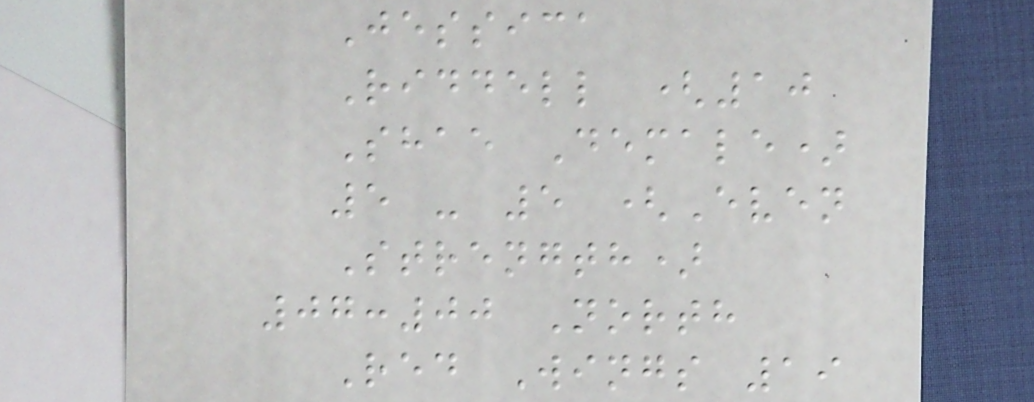Jessica
Riddell (10
Shae Demale)
5 - 5 (Even
Strength)
07:00 North
Red Wings 19
